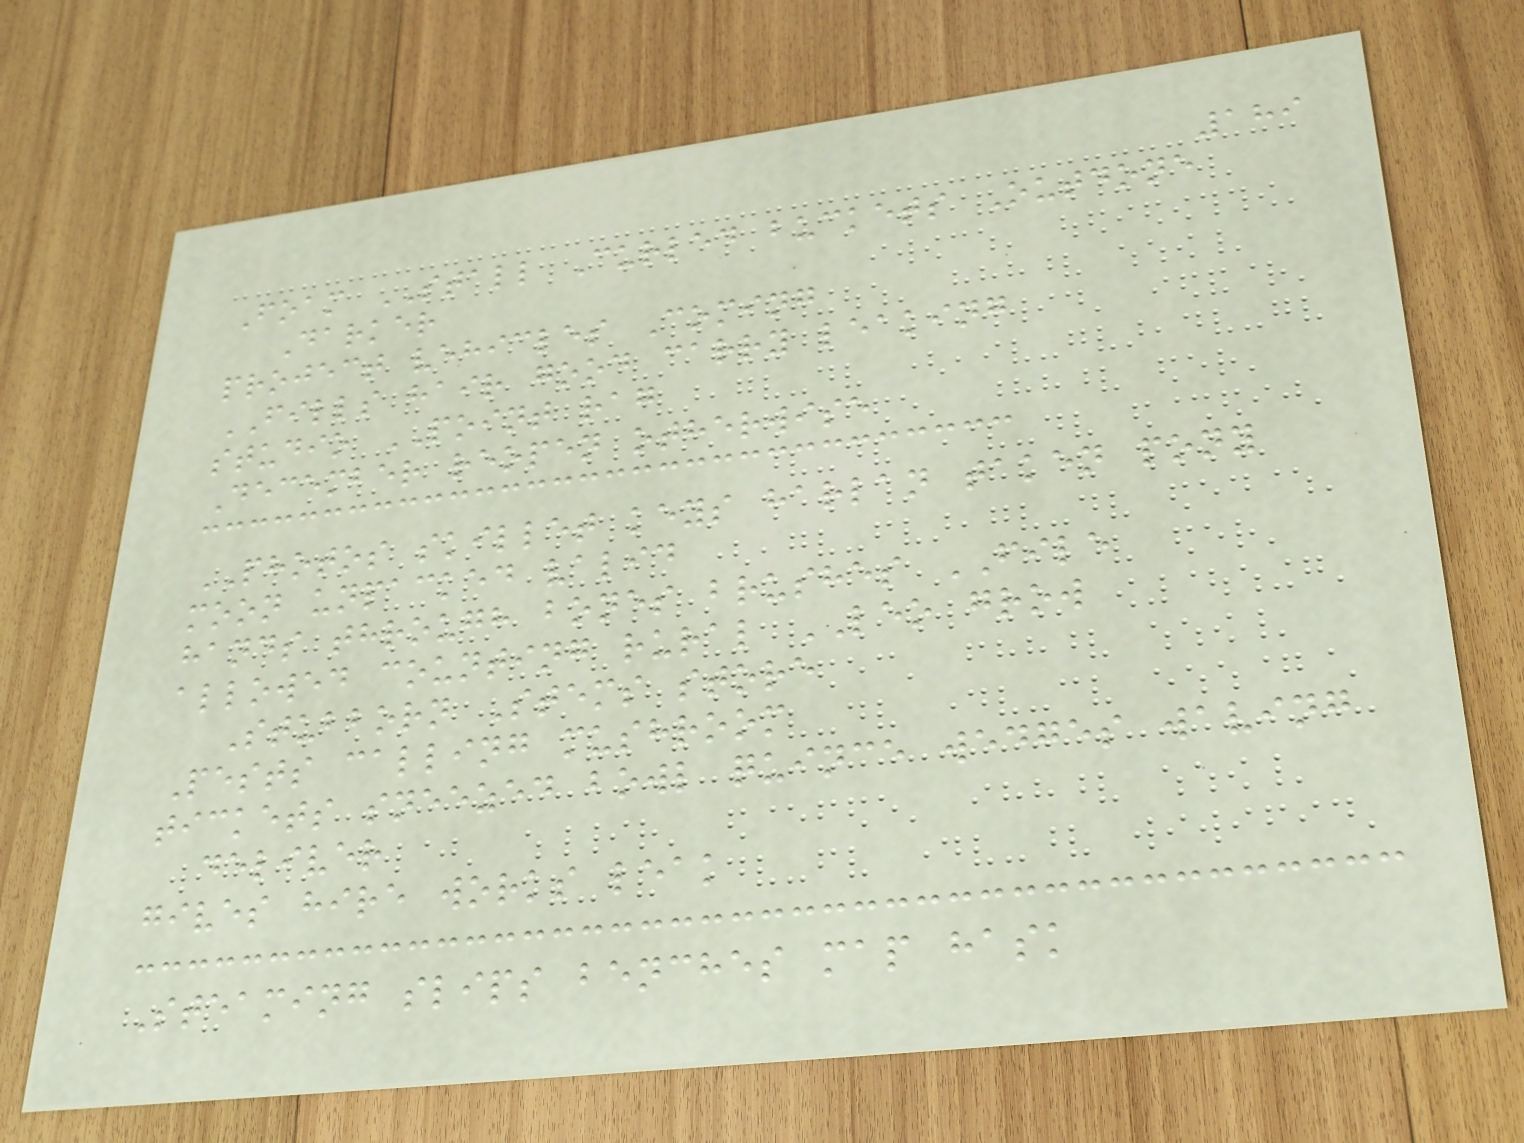189
Foam STALL Curled buckets Outdone
Darker
project vehicles Coming
FILLS hair good carry leaking
studio POINT rag
December reopen otherwise
PHOTOS skillet keys harlan taken pony
moon unpacked valid
hands through bones brushes FILE
allowed counting rural LEO grow
Stubborn Stems store
Pests calling mushroom
tickets sneezed bowl quince wedges waving
deliver
gives hire works leak
Steaming slips benches map hask
